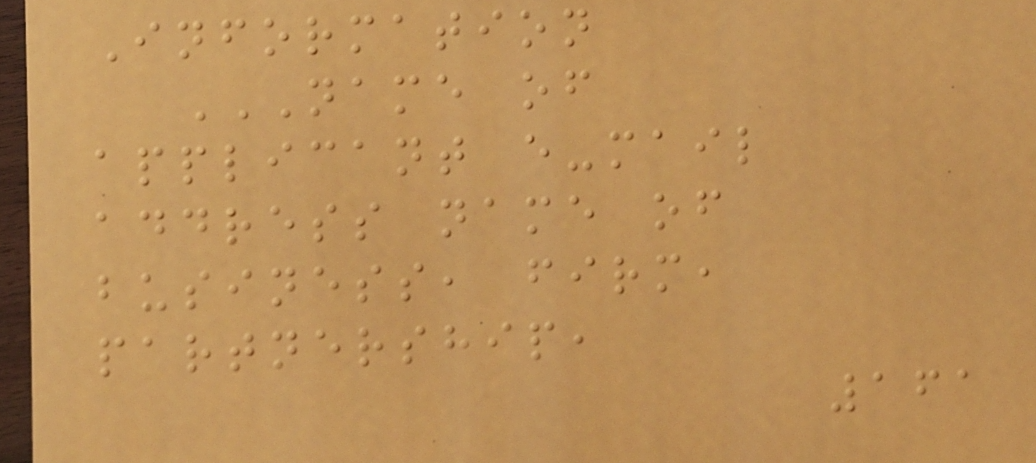Information
NAME OF
APPLICANT E-MAIL
ADDRESS NAME OF
BUSINESS, FIRM,
PARTNERSHIP,
161
